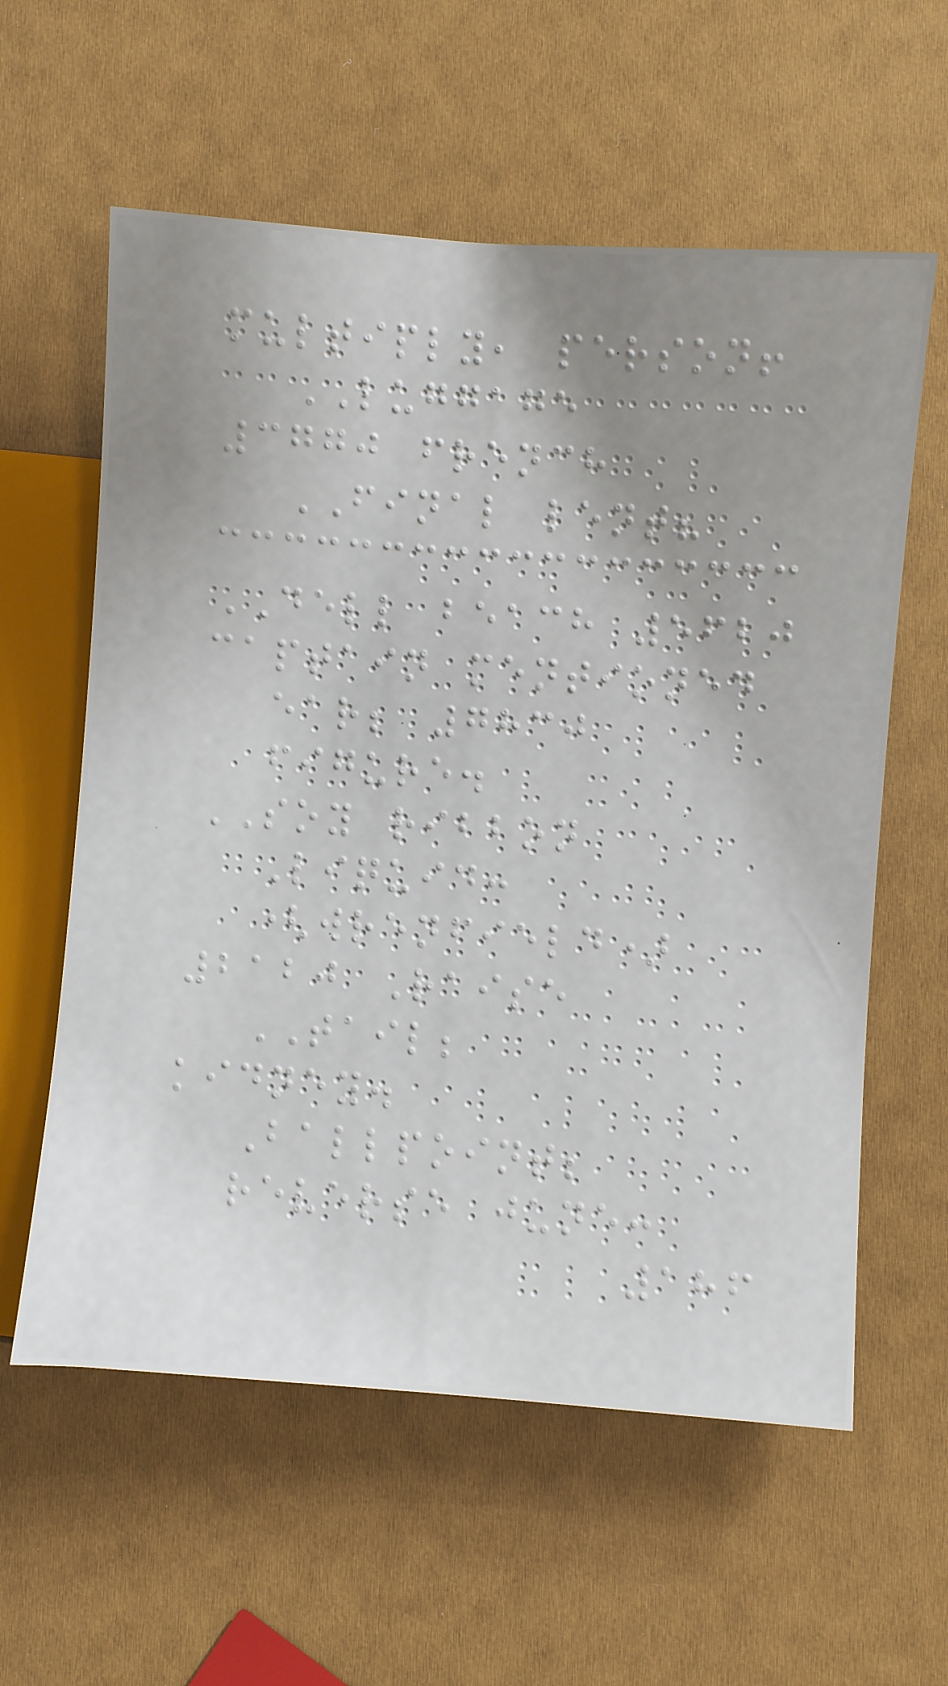multiply, person!
LUGGAGE
3770 french
FINAL lent?
DELL beach 5620
captain mentioned
ear; 7830
figure.
SOY ribbon
Liquid:
(wrenfield)
2120 Raise
TAIL;
kidney.
Ballpoint;
reverse june:
186
